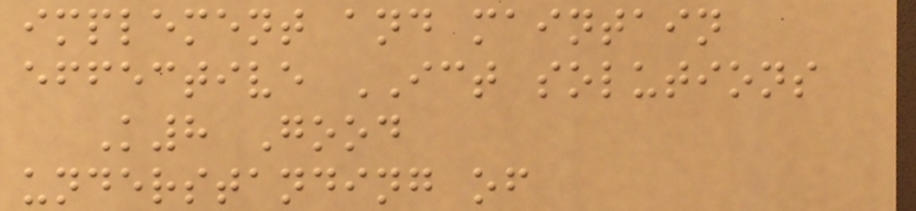implement and maintain
effective ICT solutions
K8 Good
understanding of
